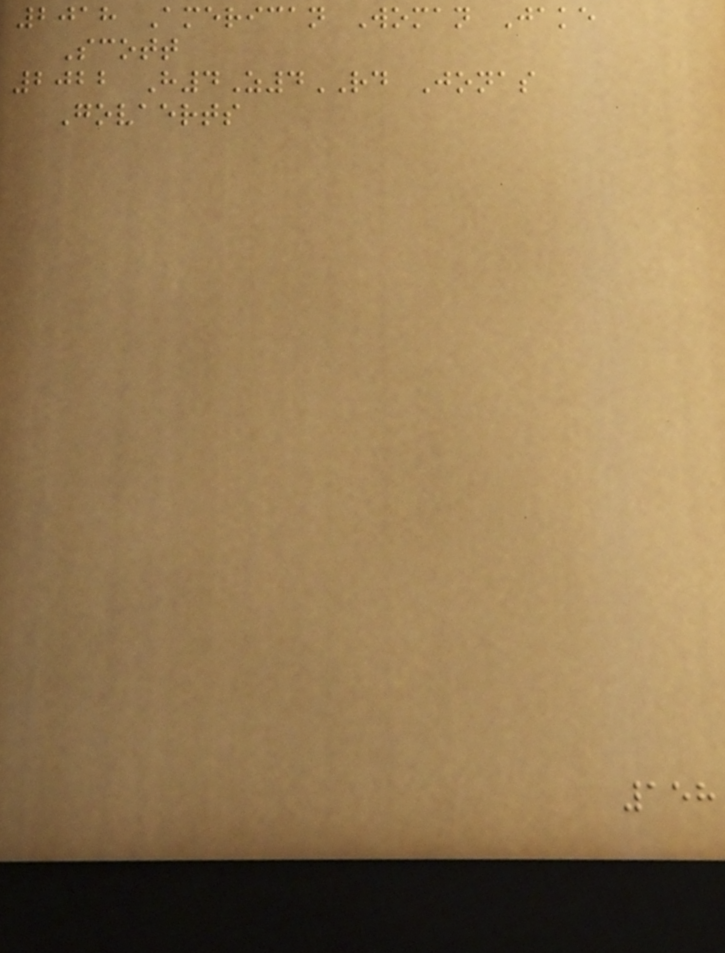2018 American Woman Jake
Scott
2022 H4Z4RD Jonas
Govaerts
158
